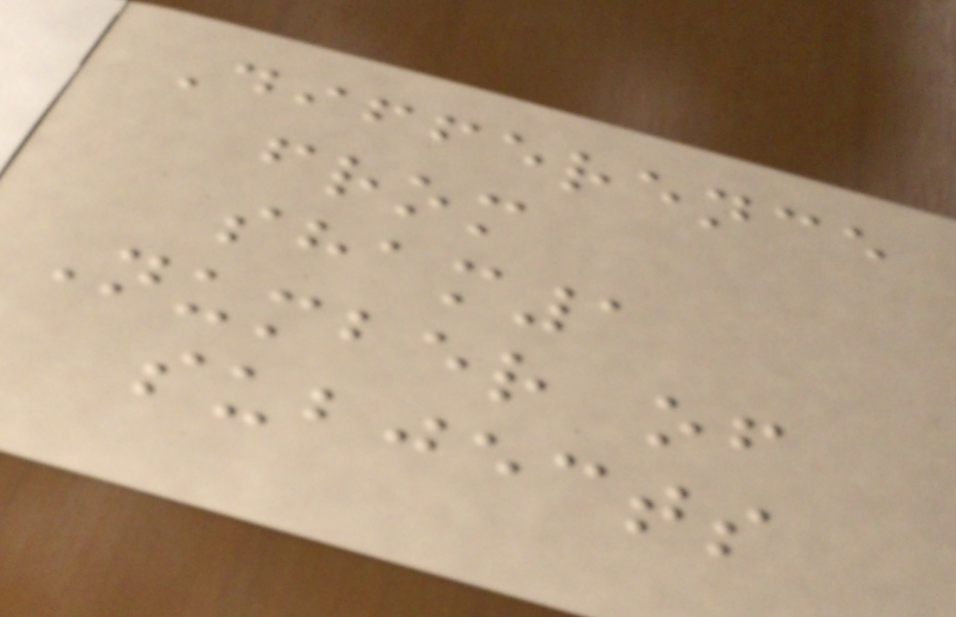Difference
from
sham1
Number of
subjects
